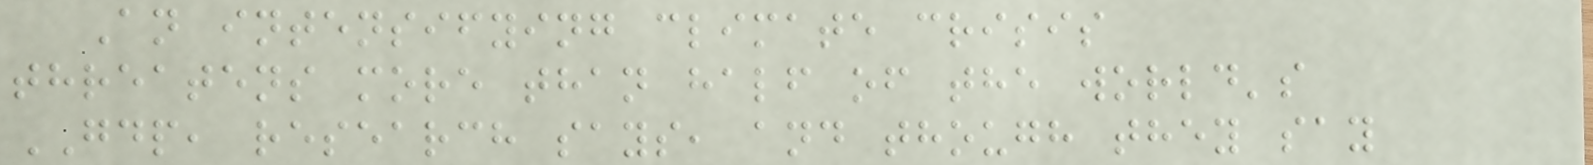An intensifying climate crisis
threatens more than half of the world's
GDP, research says, and though they say
